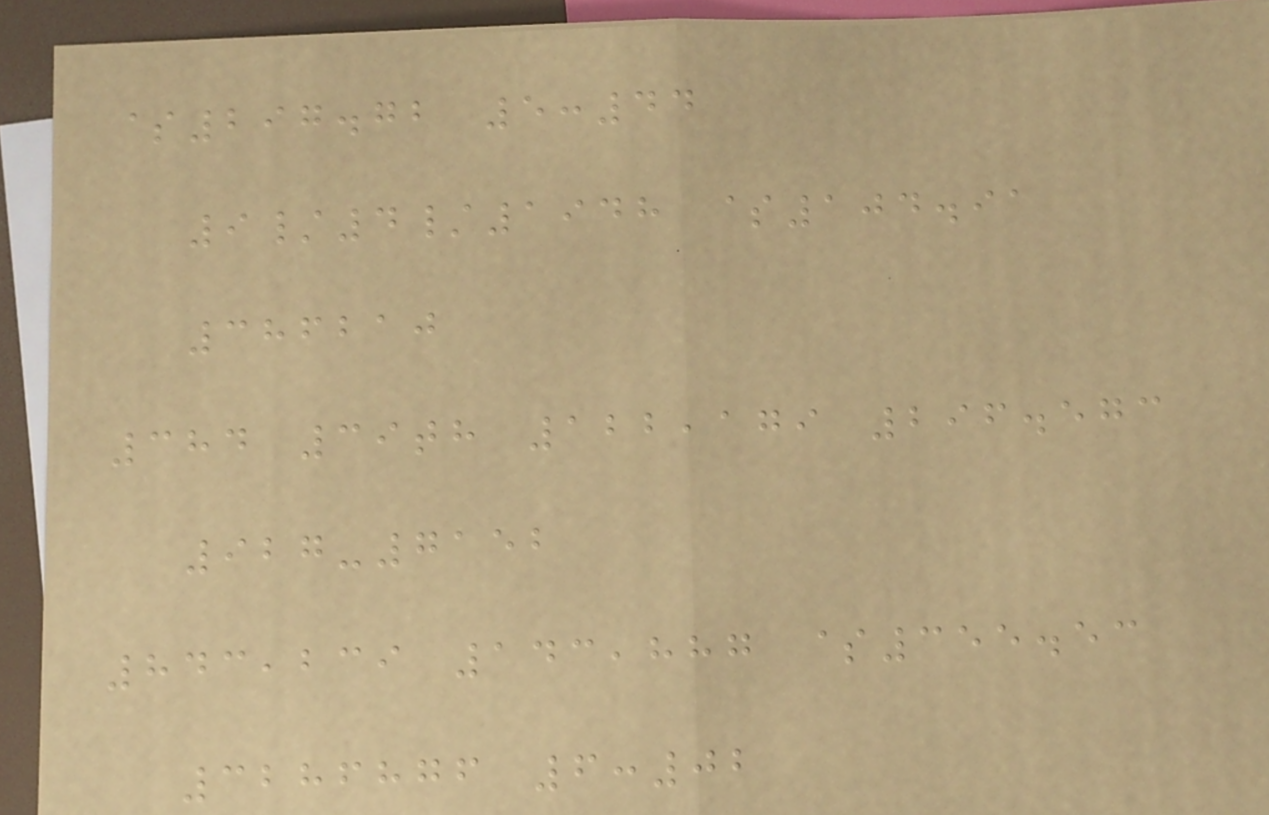$297.72 5:44
9/4/1948 $104.91
386210
384 39th 122,179 296.573
927-7152
843,239 143,887 $355.53
3286876 6:02
